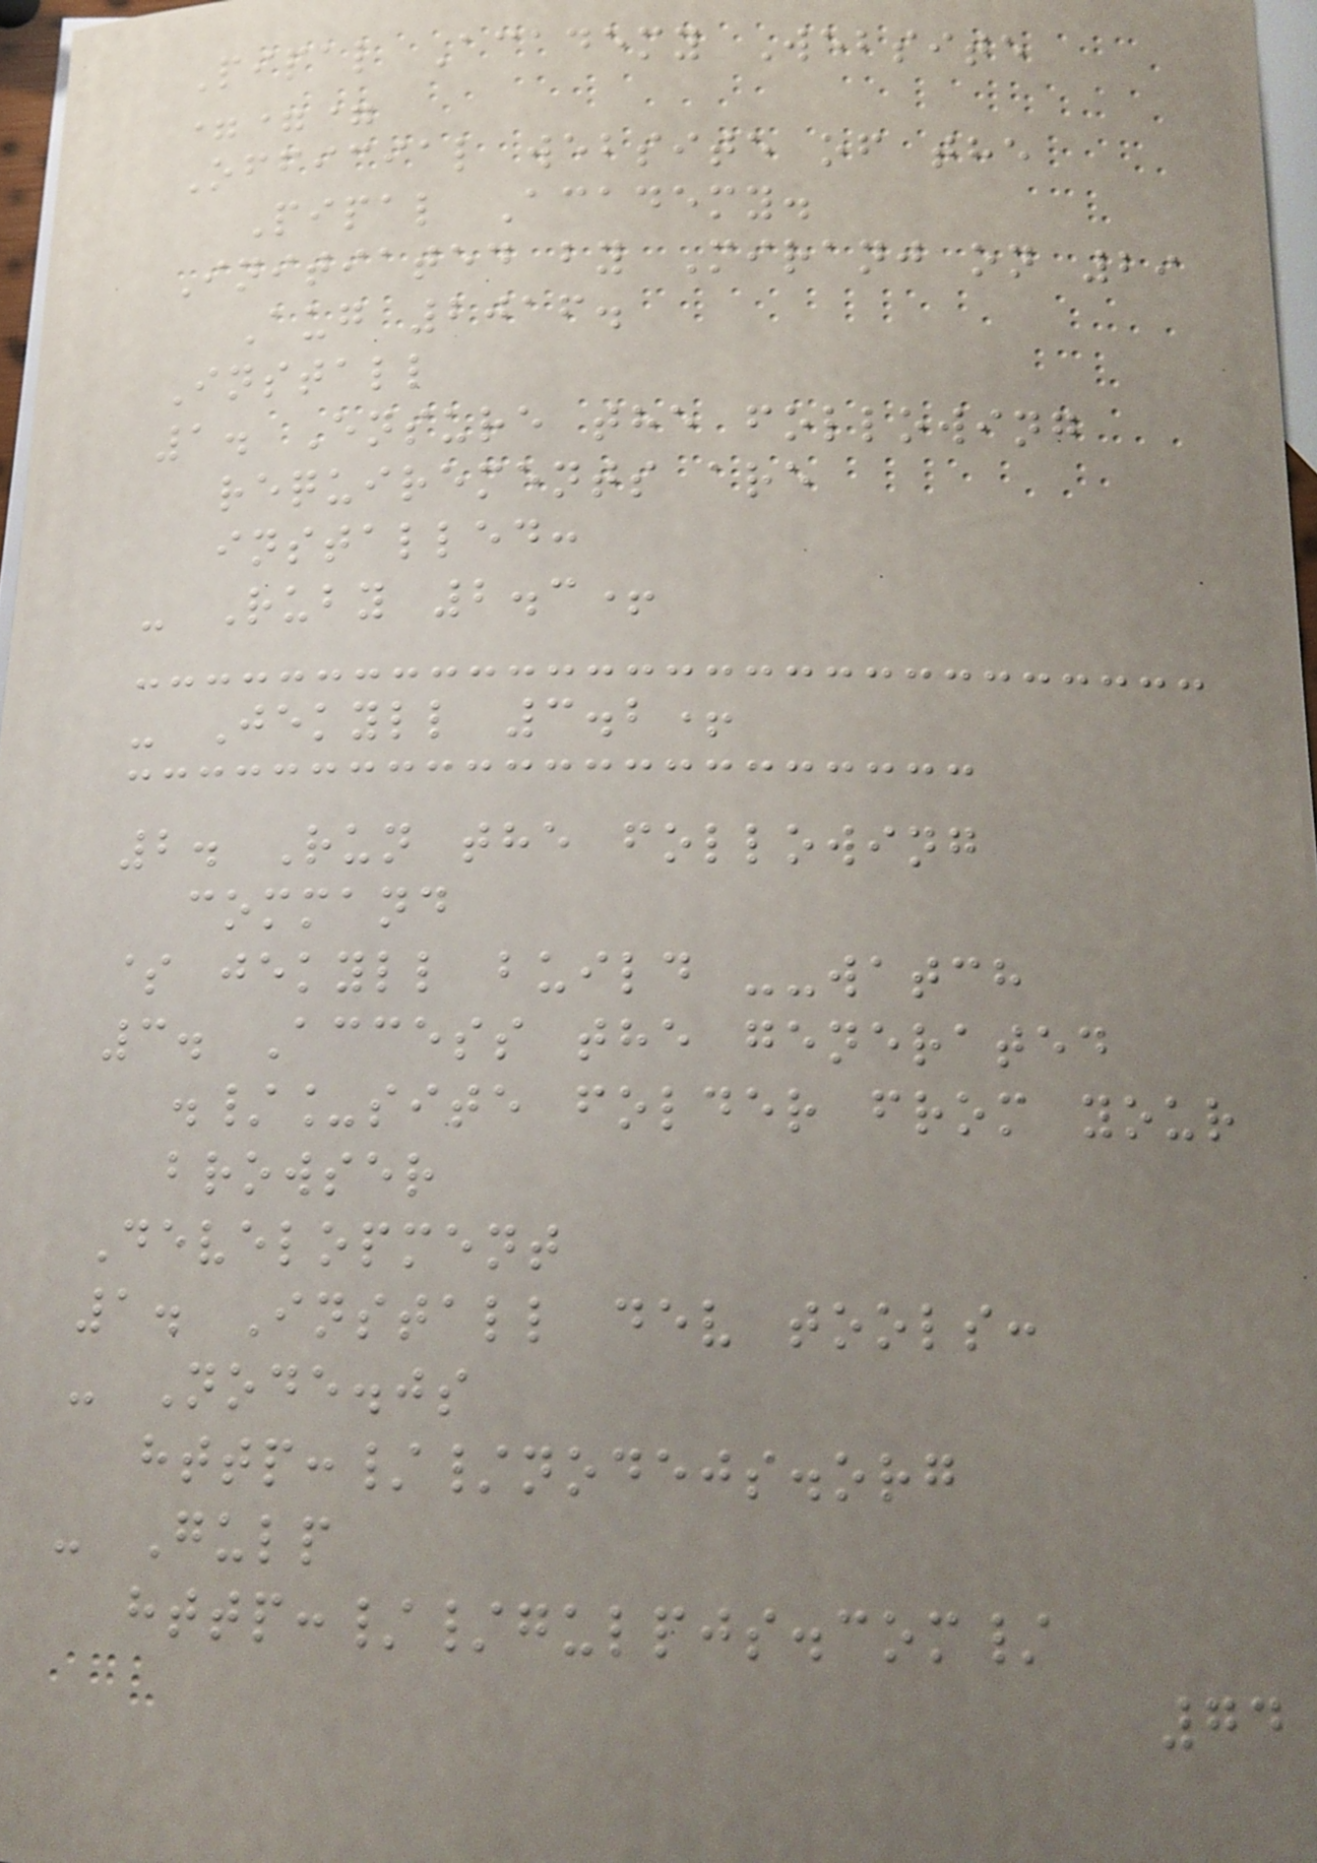Pipal Academy Website
===
Official website of the
Pipal Academy.
Initiated by Miranj on 29
Aug 2016.
Install
1. Ensure the following
requirements are
installed:
- Ruby 2.3+
- Jekyll 3.2+
2. Run the following
command
$ jekyll build --watch
3. Access the generated
./_site folder from your
browser
Development
1. Install dev tools:
- Node.js
http://nodejs.org
- Gulp
http://gulpjs.com/
74
